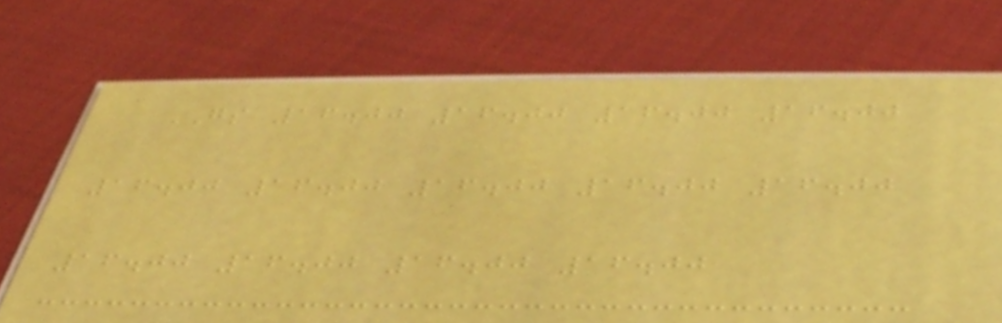GS 16.00 16.00 16.00 16.00
16.00 16.00 16.00 16.00 16.00
16.00 16.00 16.00 16.00
